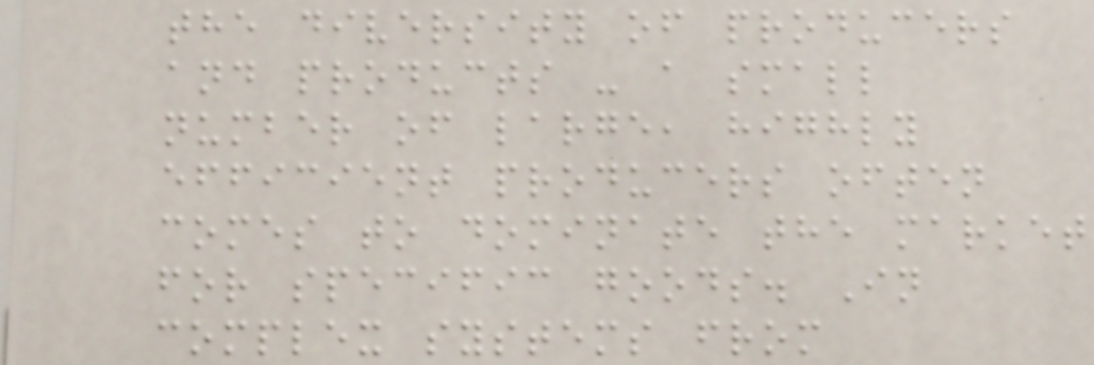the diversity of producers
and products - a small
number of large, highly
efficient producers often
comes to dominate the market
for specific goods. In
complex systems from
